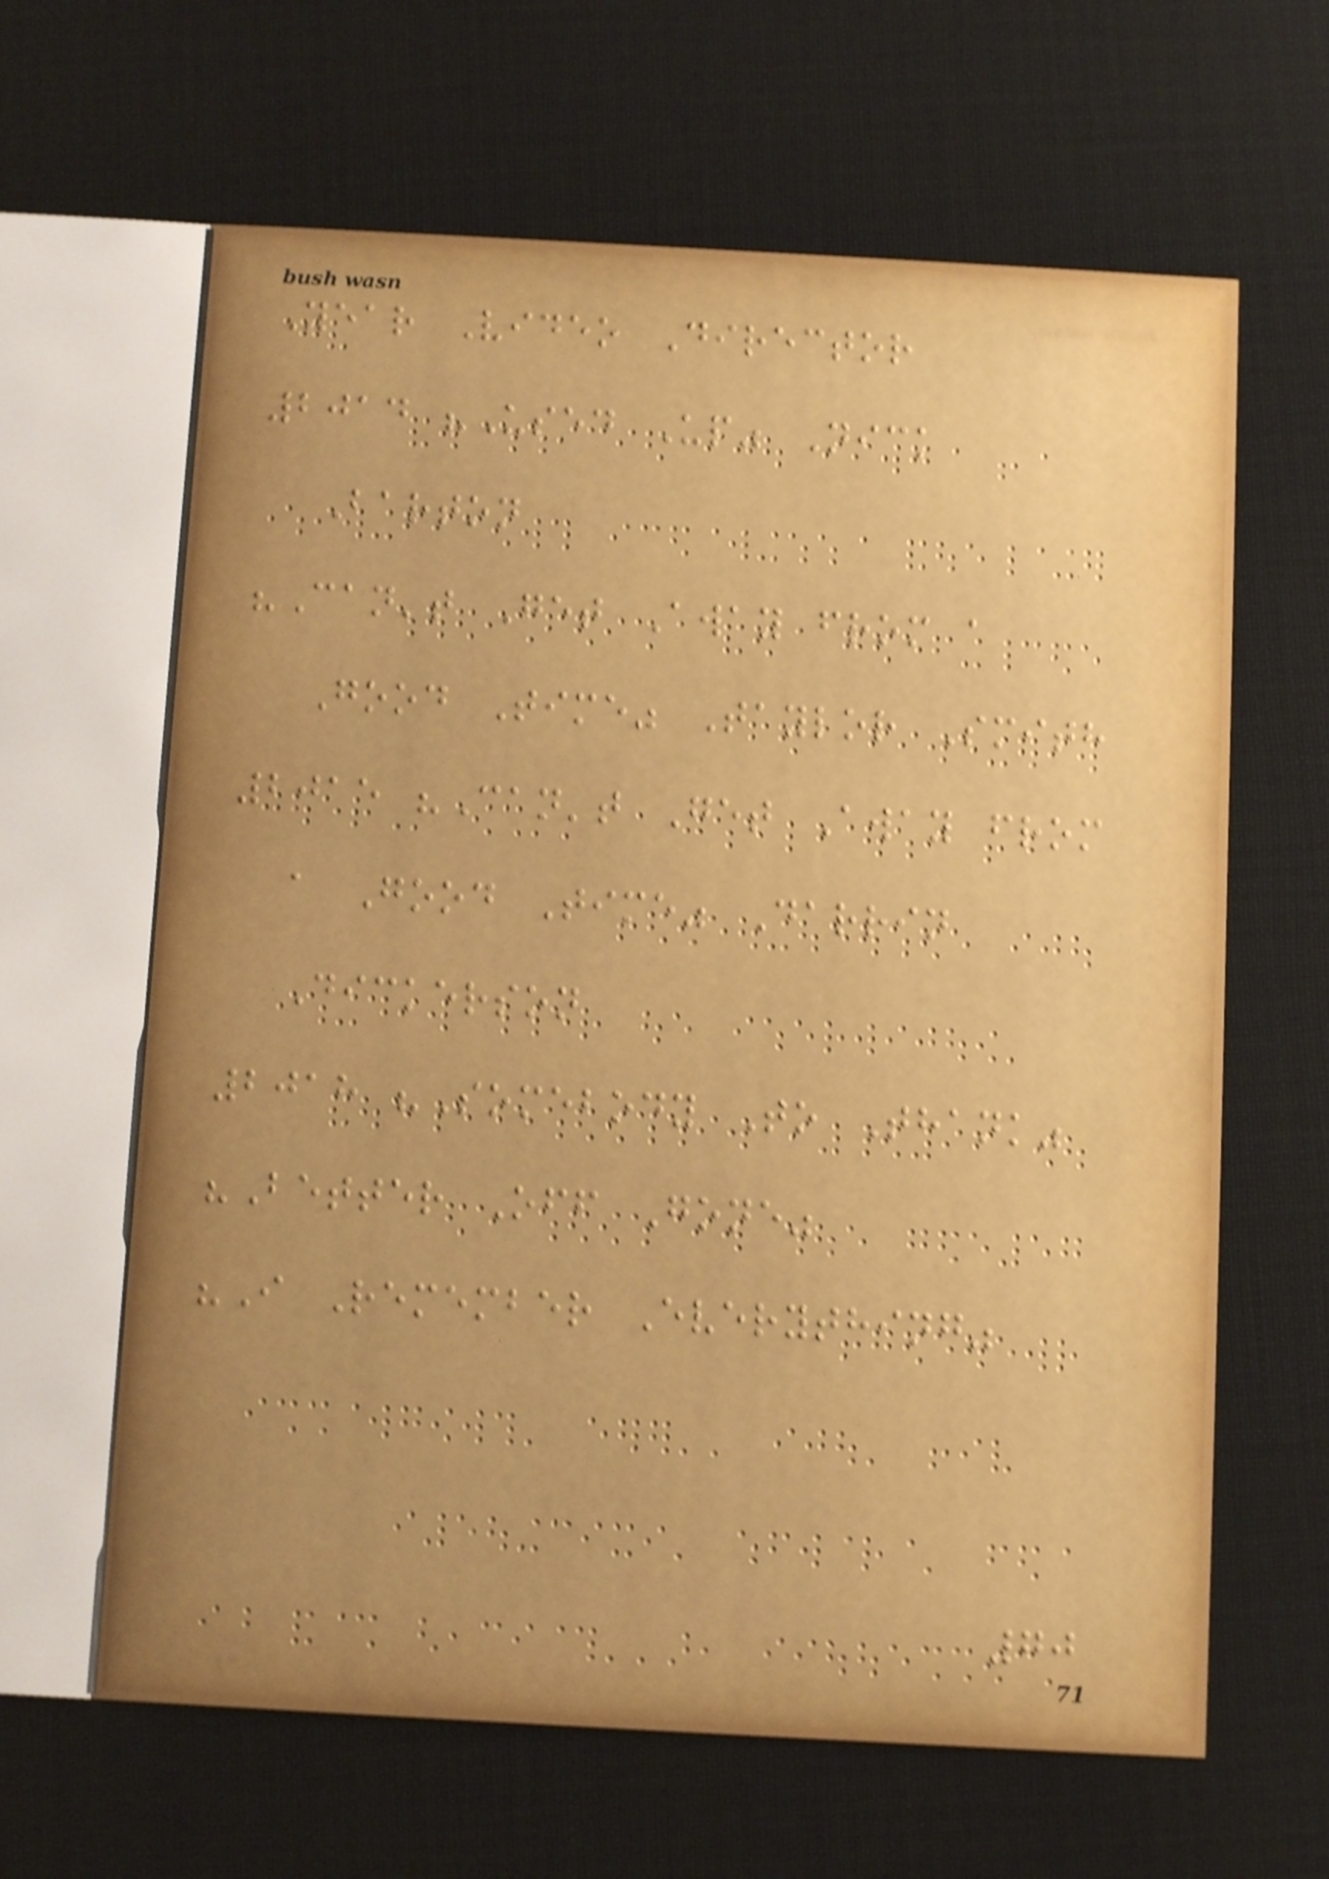Year Video Director
2014 "Used Up" Nick
Barton
"Can't Get Away from a
Good Time" Taylor Smith
2015 "Can't Get Away from
a Good Time" Darrin
Dickerson
2018 "Somebody To Thank"
"Better Off Gone"
"I Remember Everything"
70
